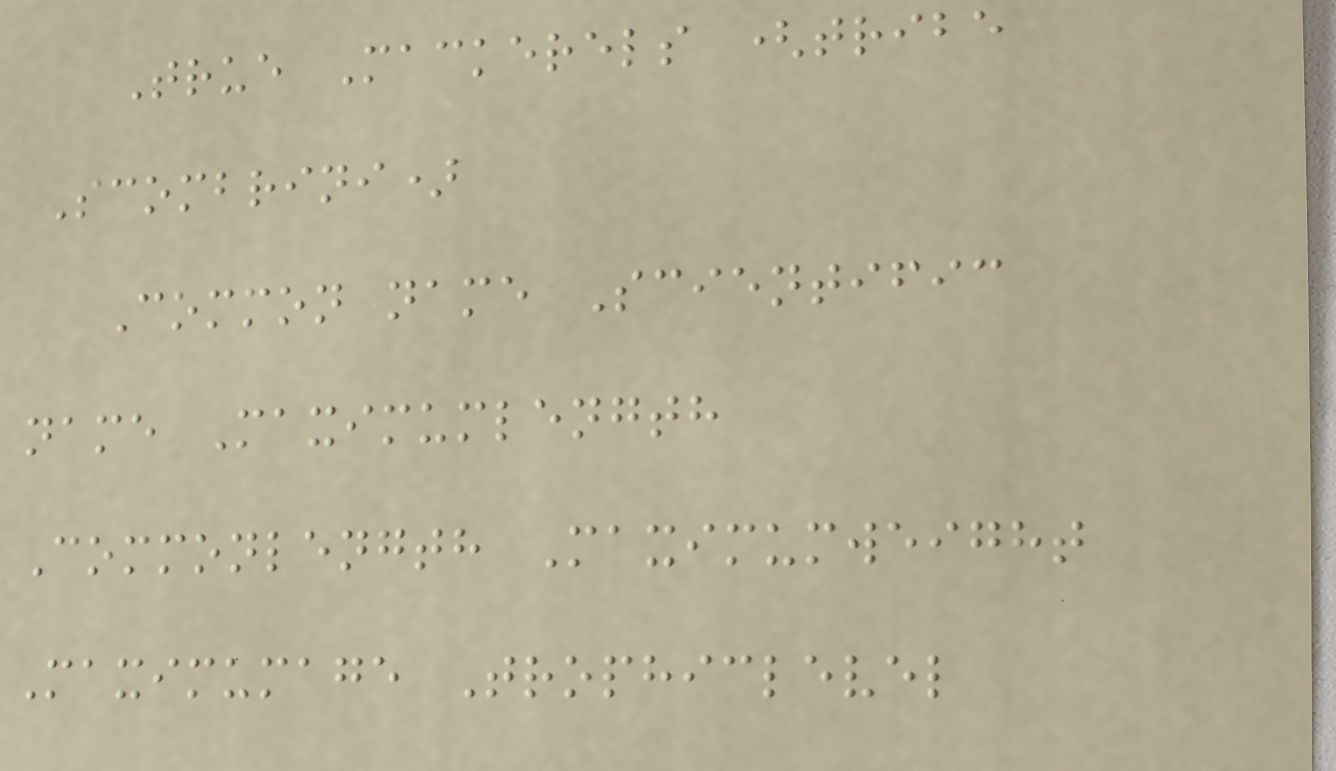True Mackerels (tribe
Scombrini)
Common name Scientific
name Maximumlength
Commonlength Maximumweight
Maximumage Trophiclevel
